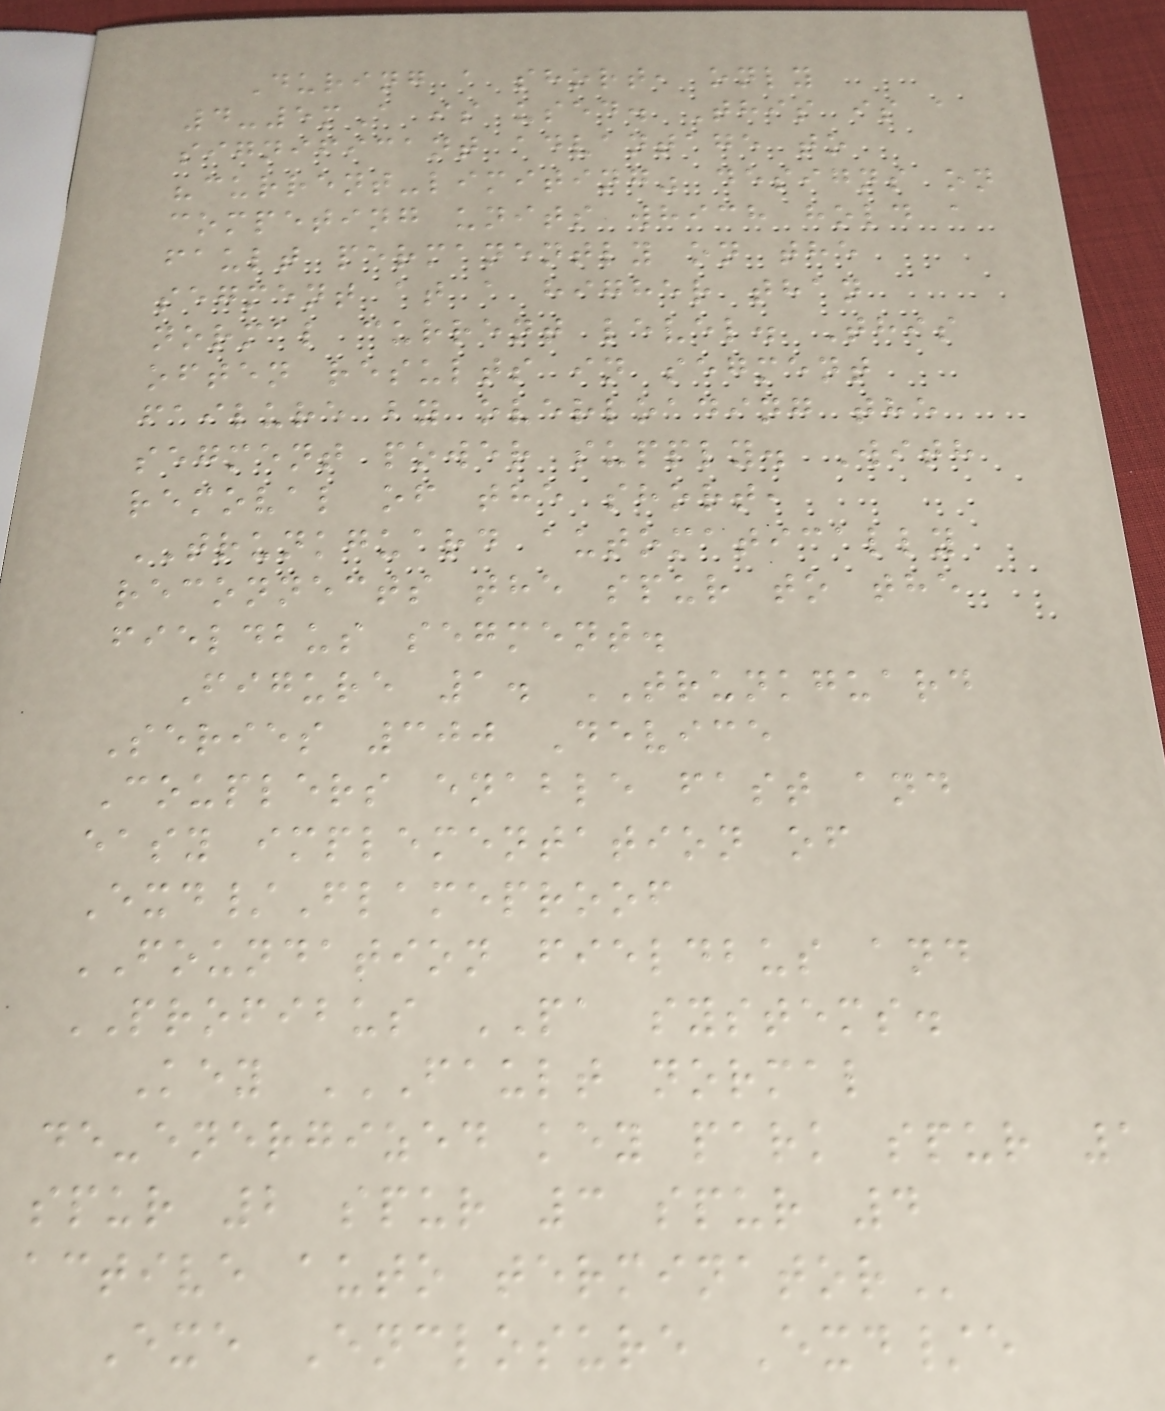During a short, only
4-5mA is used. This is a
significant advantage to
"current-limiting" designs on
competing units which hold a
fault permanently on the
segment at a higher than
normal current level. This
often results in segment
failure by overloading the
segment power supply. With
removal of the short,
TRUNKGUARD automatically
reconnects the spur to the
fieldbus segment.
Figure 1. TRUNKGUARD
Series 300 Device
Couplers enable fast and
easy implementation of
Exd/Flameproof
FOUNDATION fieldbus and
PROFIBUS PA systems.
Key FAULT NORMAL
DE-ENERGIZED KEY PARK SPUR 1
SPUR 2 SPUR 3 SPUR 4
ACTIVE AUTO TERMINATOR
Exe Enclosure Exd/e
